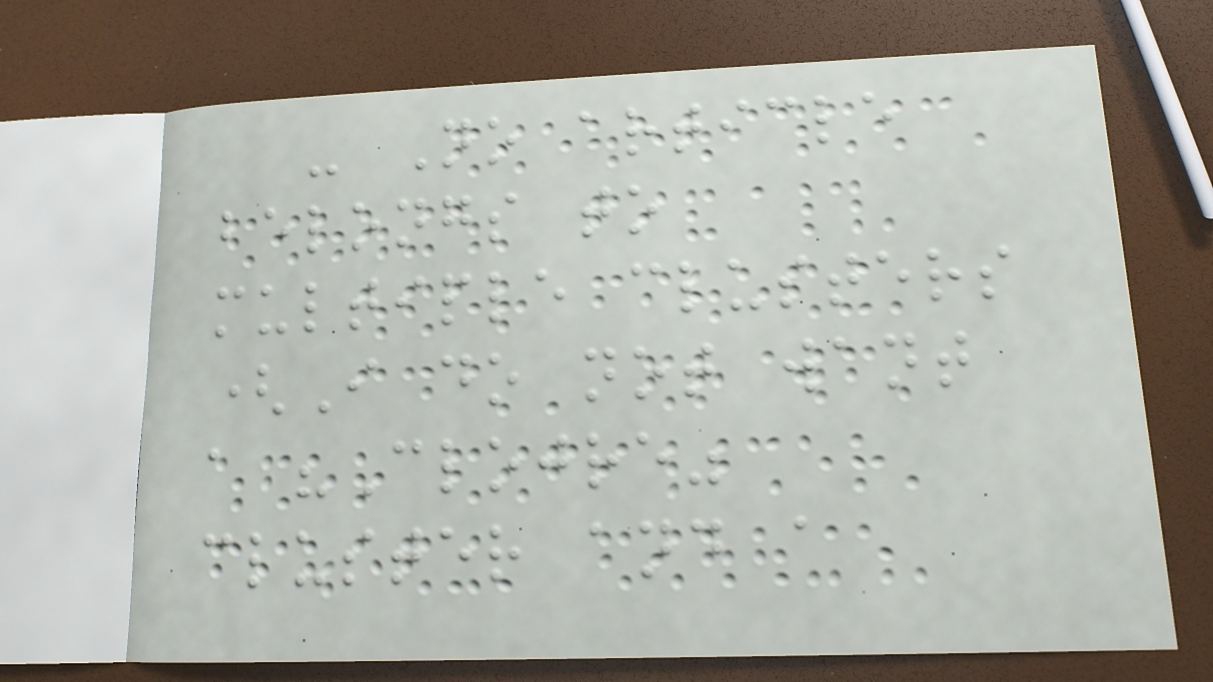- No article
belongs to
multiple clusters
(I do not want
a "Clojre"
cluster and a
